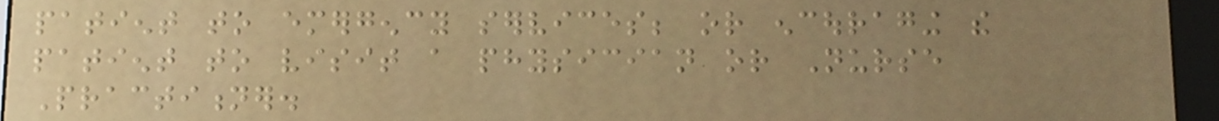patient to emergency services; or encouraging the
patient to visit a physician or Nurse
Practitioner.
